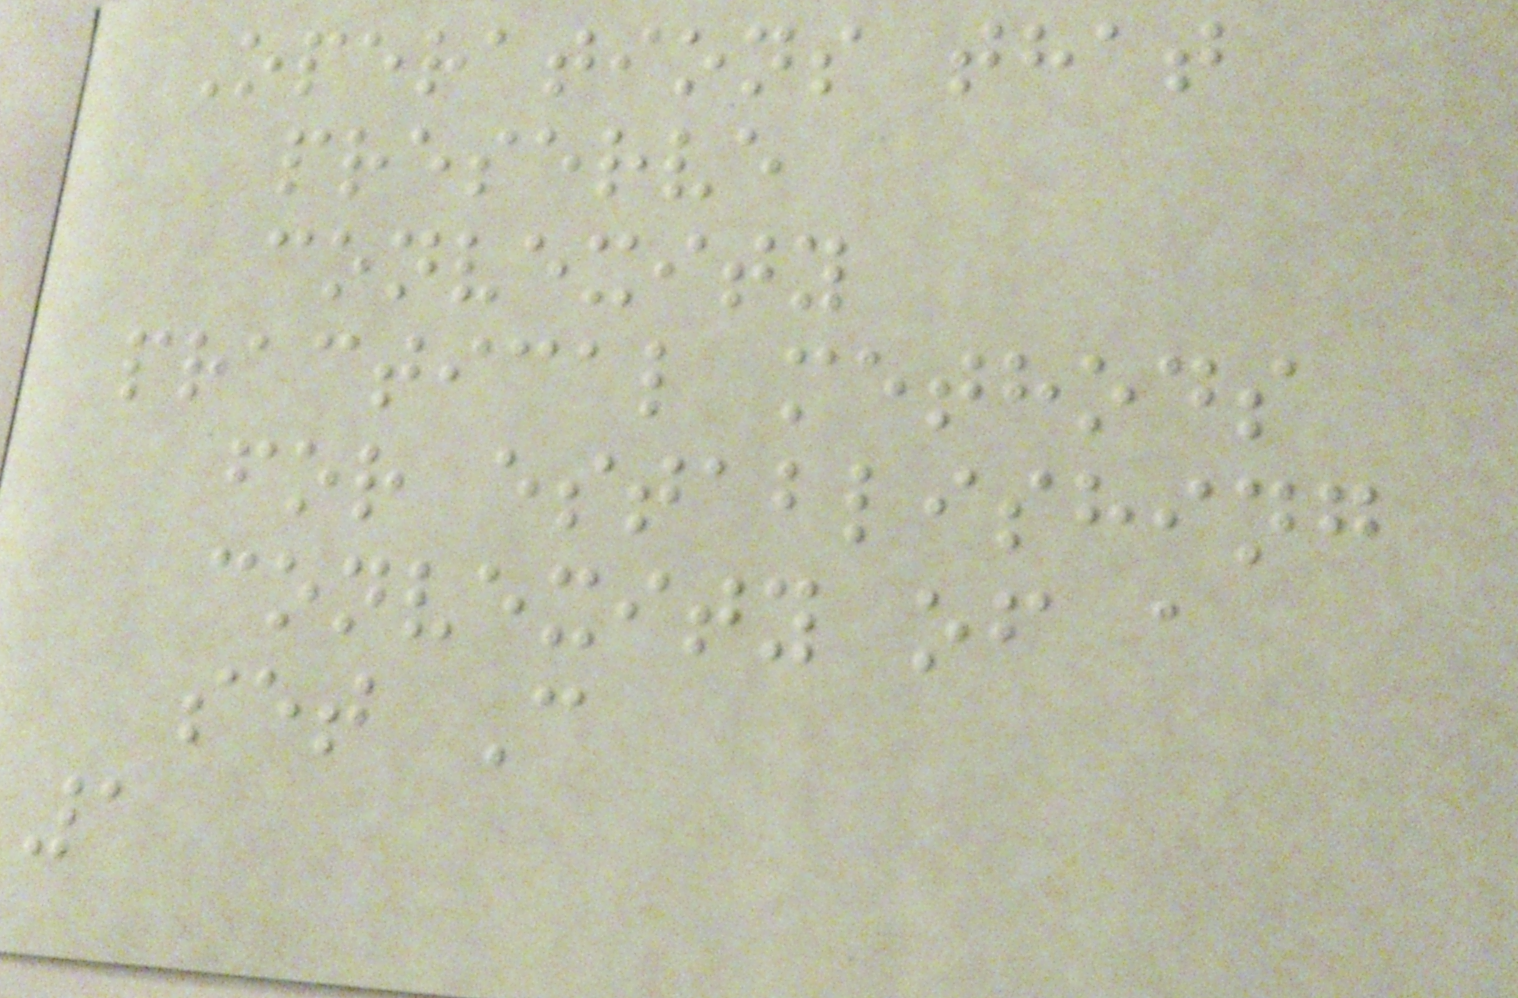Operations that
preserve
convexity
practical methods
for establishing
convexity of a
set C
1
